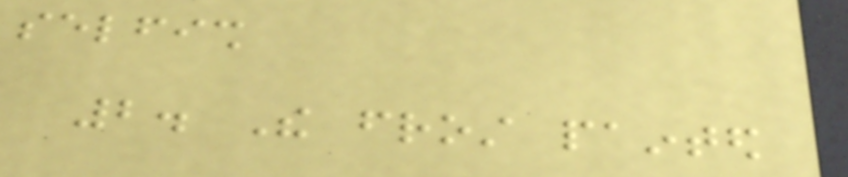selfish
2. The frost painted
